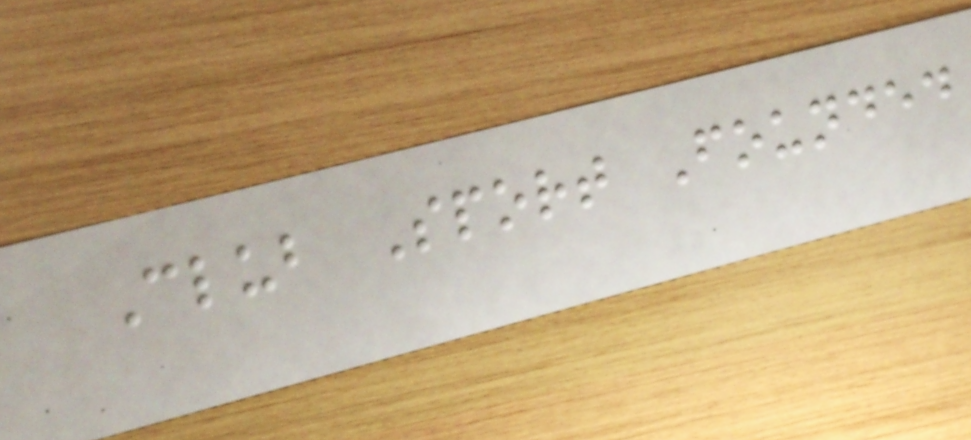Club Sport Founded
